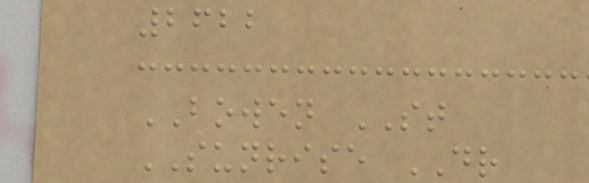2622
BOWEN ST
SUNRISE DR
